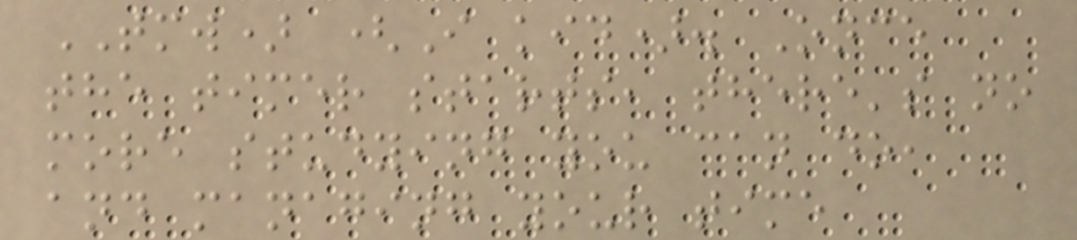TMW) (I kid). Once
the timer starts, there's no
more studying you can do,
and managing your time
